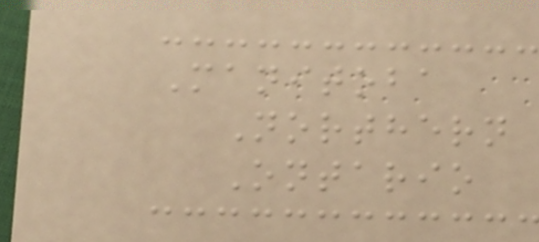Manitoba
Northern
Ontario
